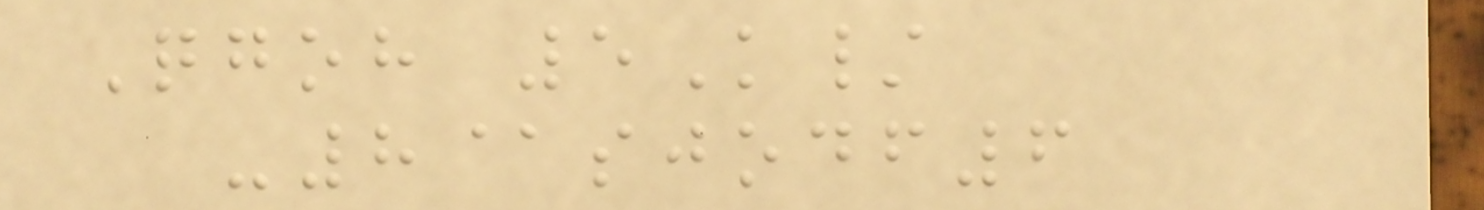Qgoh 5K/
-8@sjodf6
